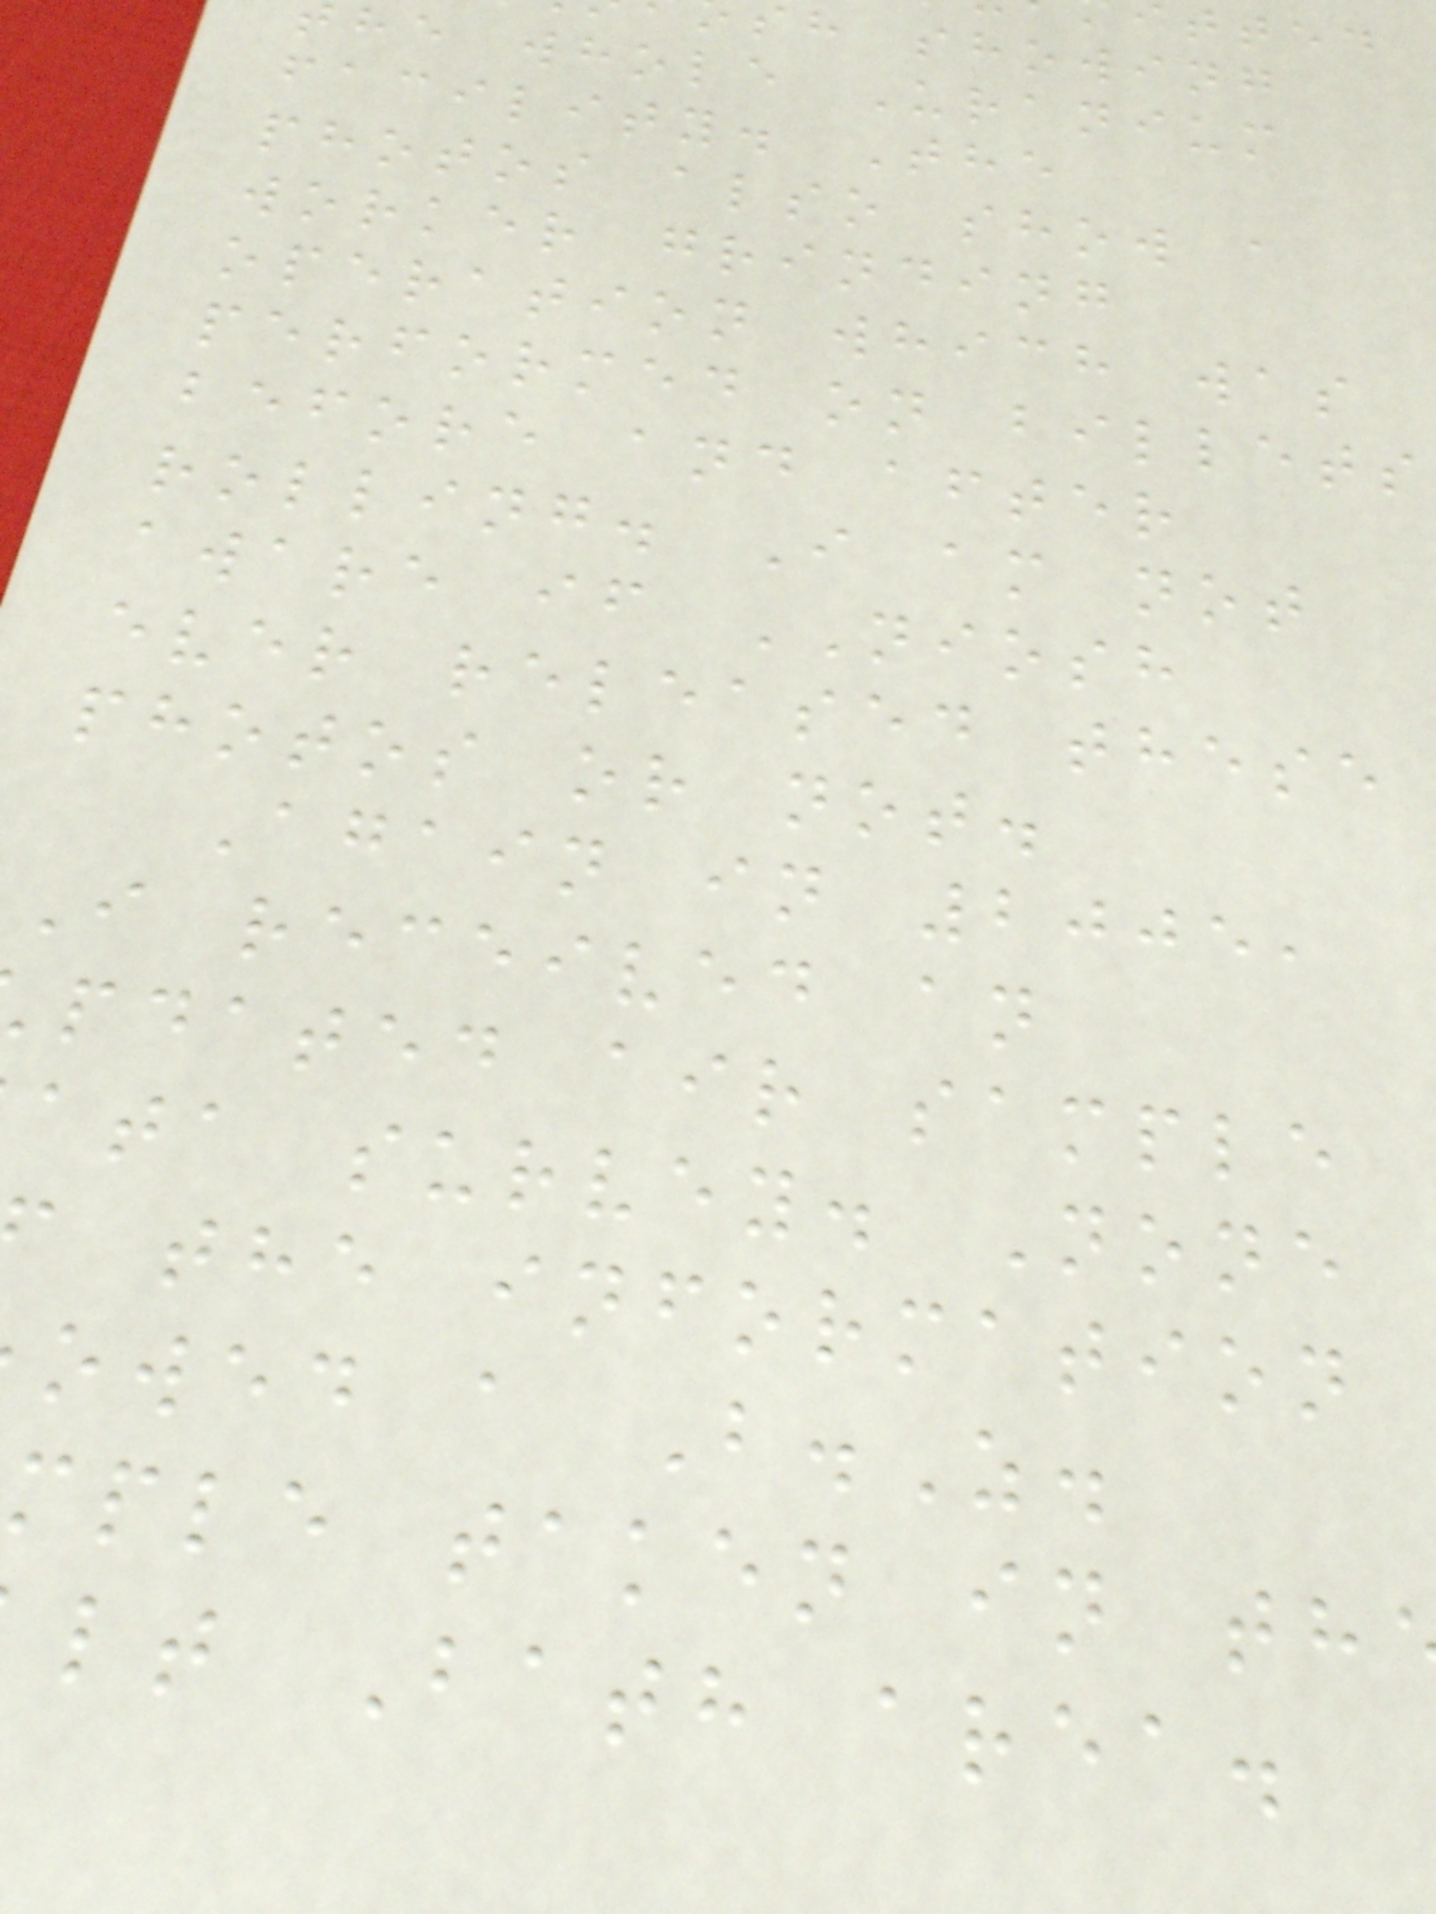sh showing
he whole Uranium
facility. The
photos also show a
worker grinding
operation which was
performed on billets
before and after
rolling. I am not
aware if NIOSH
ever released these
photos or not.
Again in 2005,
I received an
pdated air sample
ata survey. None
the information
owed a B.Z.
mple taken in th
lt Bath area.
